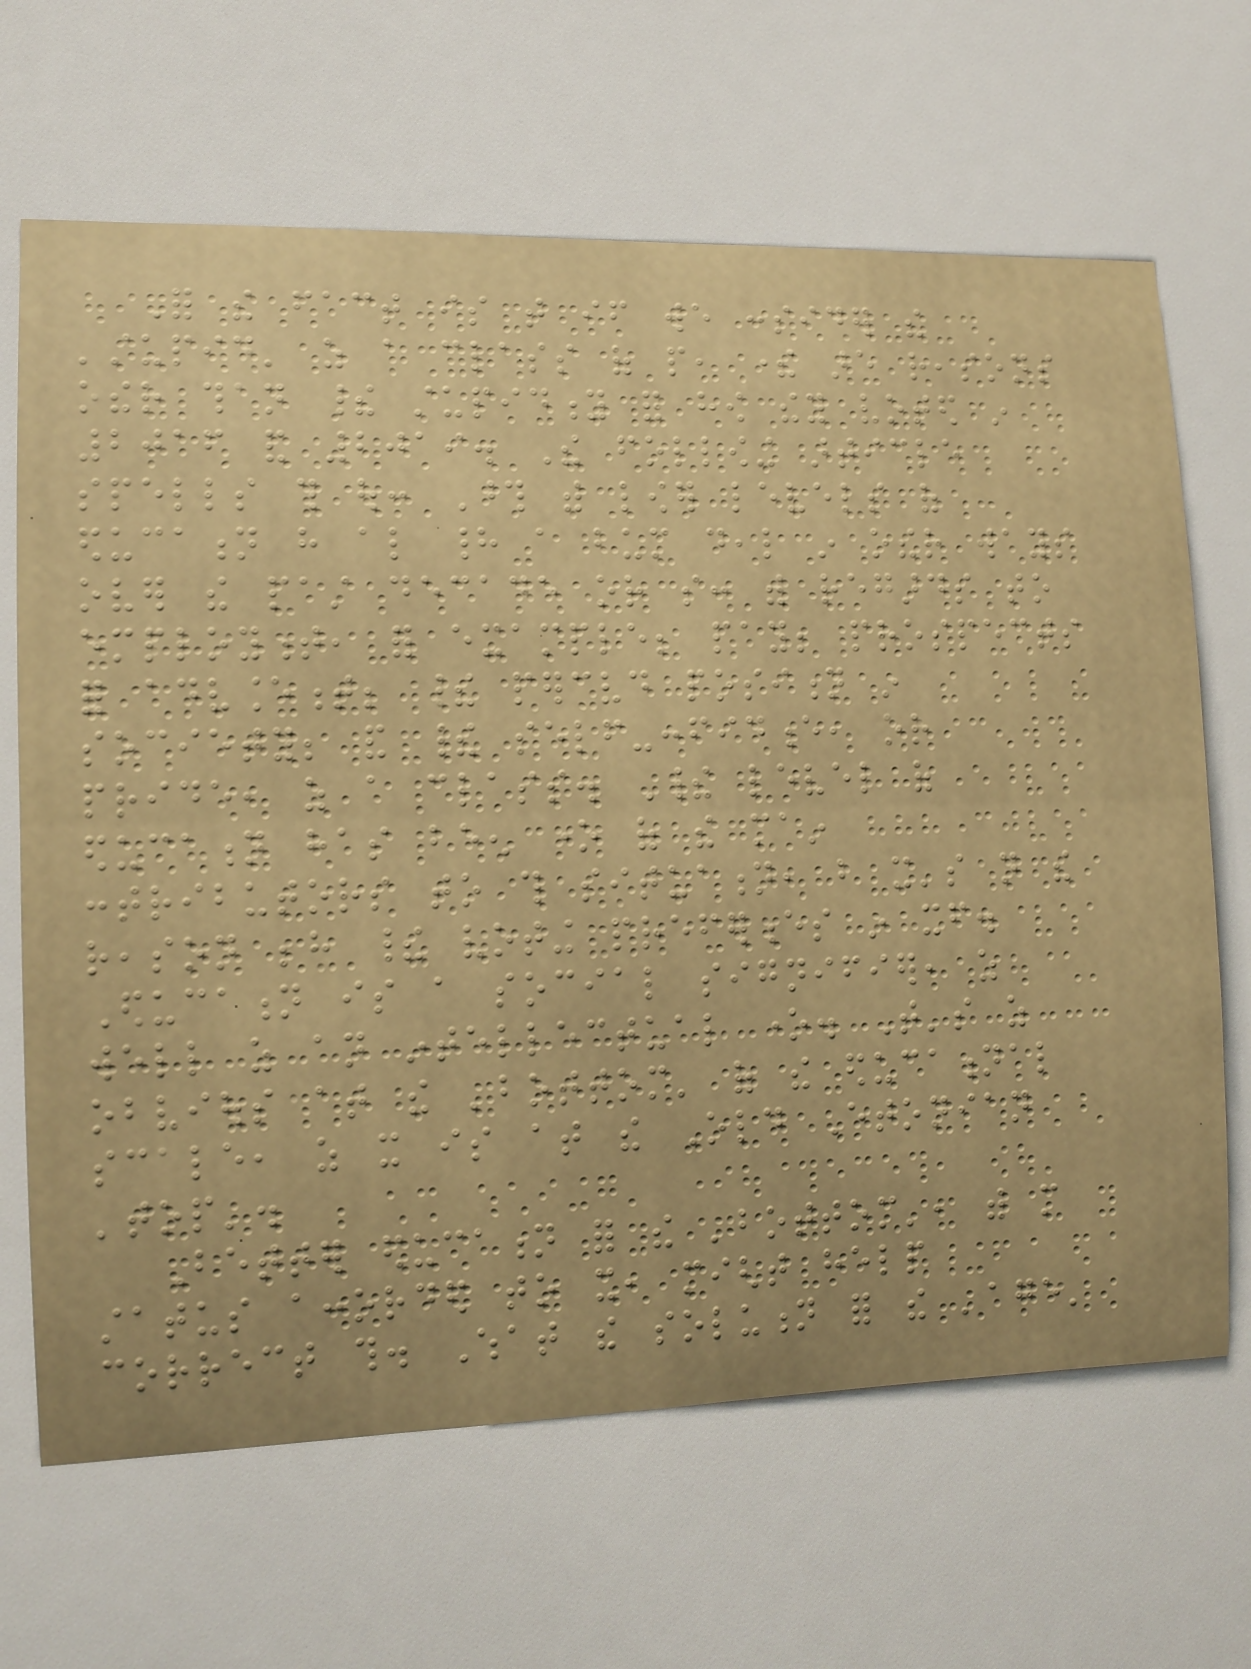For the fact is that if we consider the
'stupid' as a class of people, there are reasons
other than their stupidity for how they voted in
2016 and 2019. The following article
spells this out: Those with lower levels of
education have also had a bum deal in other ways
over the past decade or so: with regards to
employment, for example; pay; prospects
for advancement; their perceived position in
society; and their self-confidence, or
pride, as a class. Their level of
education has been one of the main
contributors to this situation, but it's not the
reason behind their voting preferences in itself.
Education is a social signifier, as
well as an intellectual one. That's as
obvious at the 'bottom' of the educational
scale, as it is at the Old Etonian
'top'.
Better education for the 'bottom', with more
status accorded to it, might help
correct this. What the solution for the 'age'
